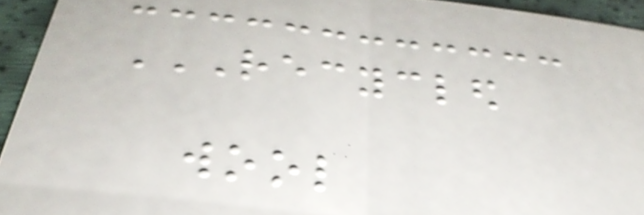RECYCLED
WOOL
